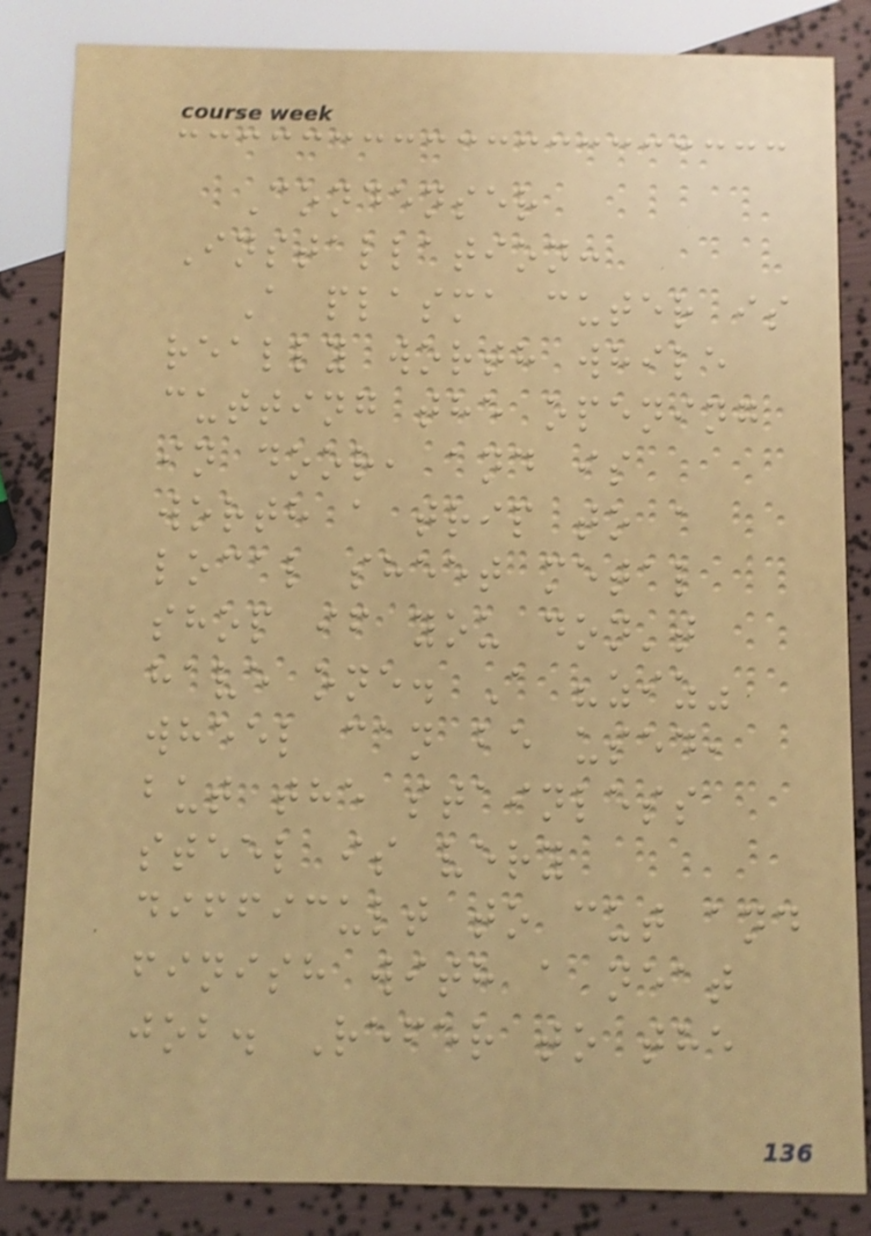Condenser
Installation:
A plasma cuter is
really worth while
cutting the opening
in door, and is
worth a trip to a
local sheet metal
shop if you don't
have one. A "ziz"
wheel can be used,
but the stainless
steel is very
difficult to cut and
finish with a neat
job. Refer to the
